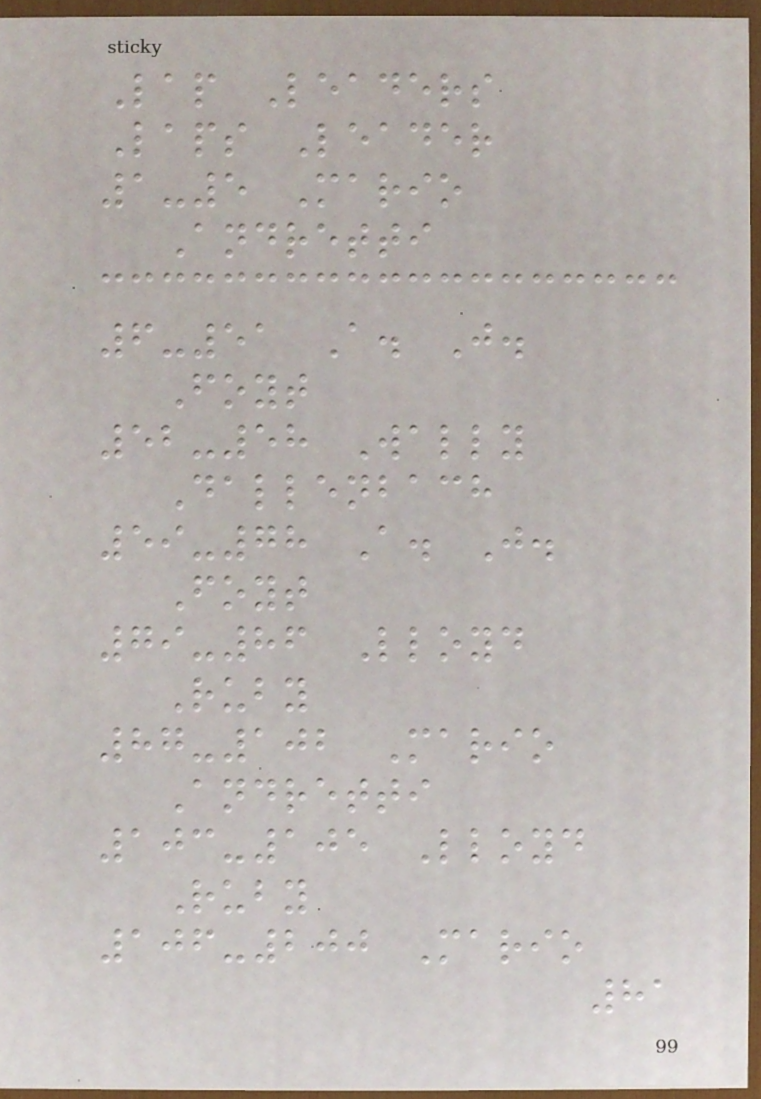Lap Leaders
Laps Leader
1-5 Mario
Andretti
6-51 A. J.
Foyt
52-58 Wally
Dallenbach
59-78 A. J.
Foyt
79-86 Lloyd
Ruby
87-102 Mario
Andretti
103-105 Lloyd
Ruby
106-200 Mario
81
